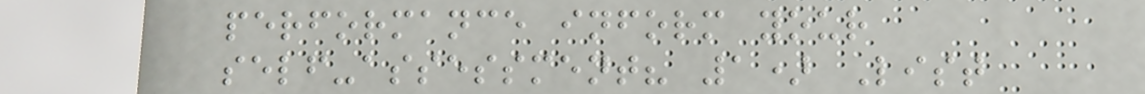performance inform your
self-assessment? 1) List
